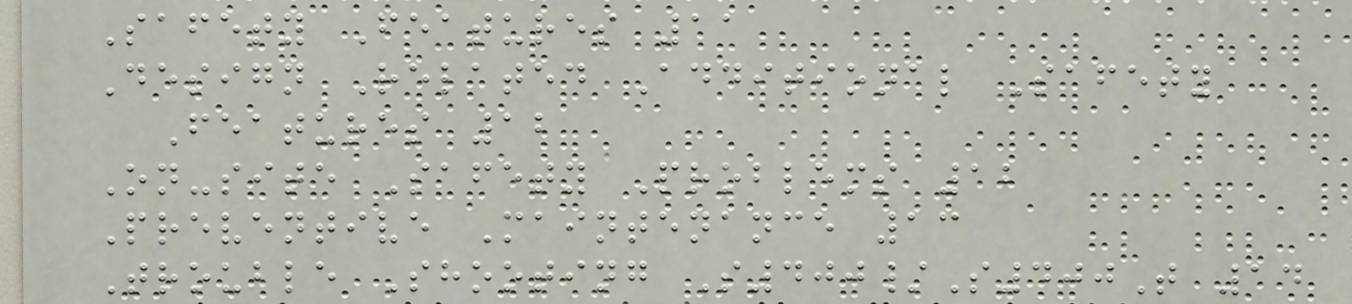Safety Features 11
Design Related Additional Safety
Features 12
On-site Safety Problems 12
Preventive Maintenance 13
Trouble Shooting S400/S400T 14
